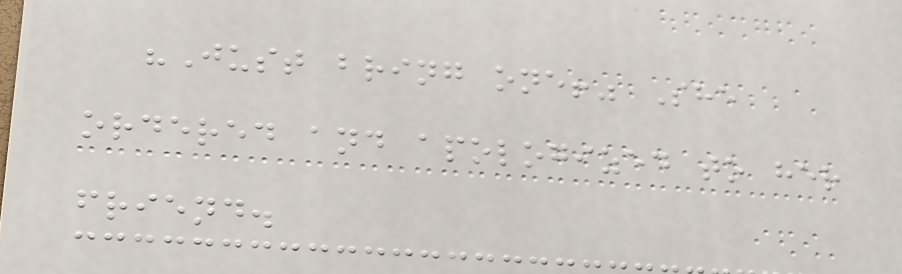"Just bring one!" She
ordered and apologized to her
friend.
